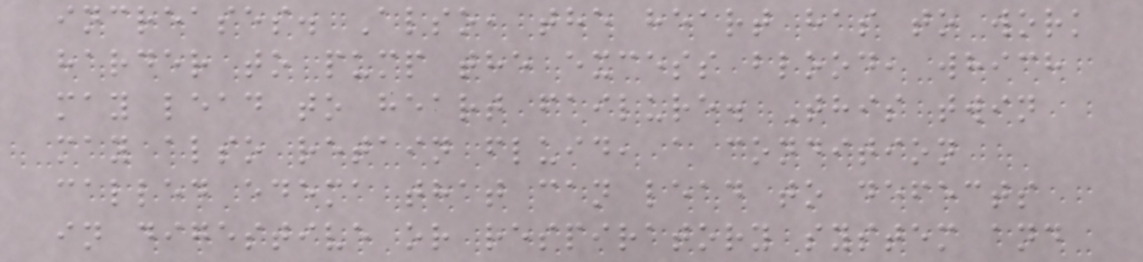increases. Also, the heart has to work
harder to pump the excess blood, which
may lead to heart failure. This twin
may also retain fluid, a condition
called edema that can lead to defects
in digestive or respiratory system and
